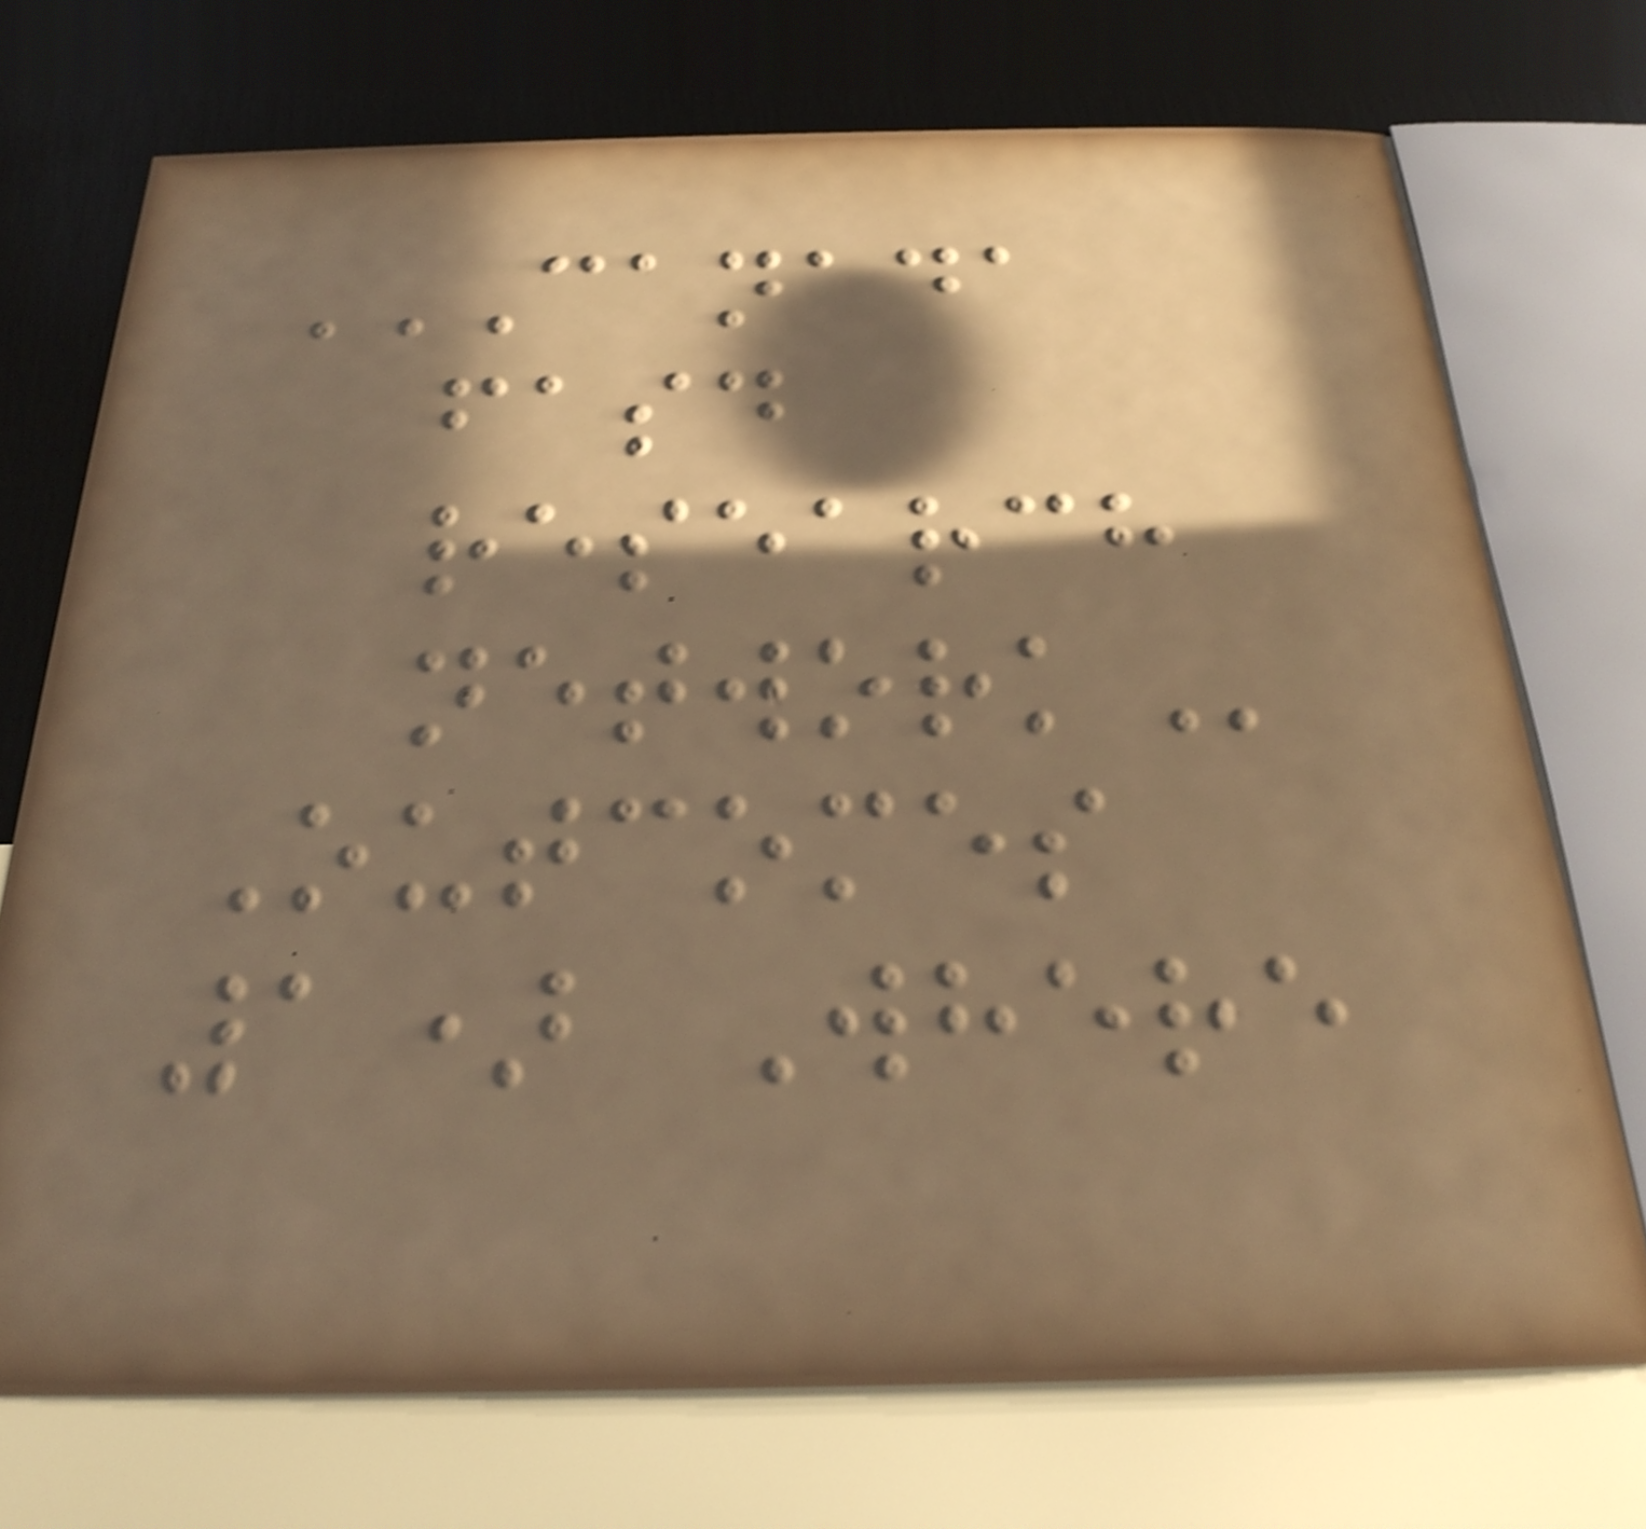CANADA
FASD
RESEARCH
NETWORK
Outcomes
1) Where
